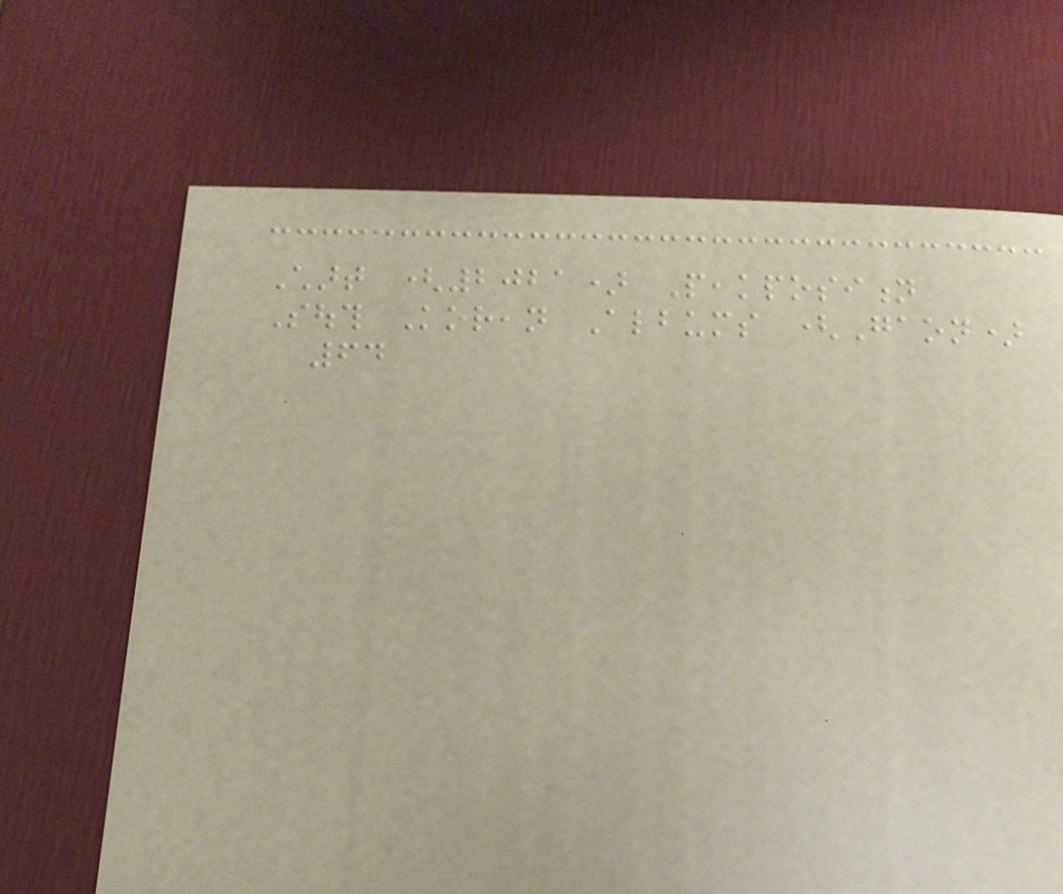Chart (2021) Peakposition
South Korean Albums (Gaon)
64
